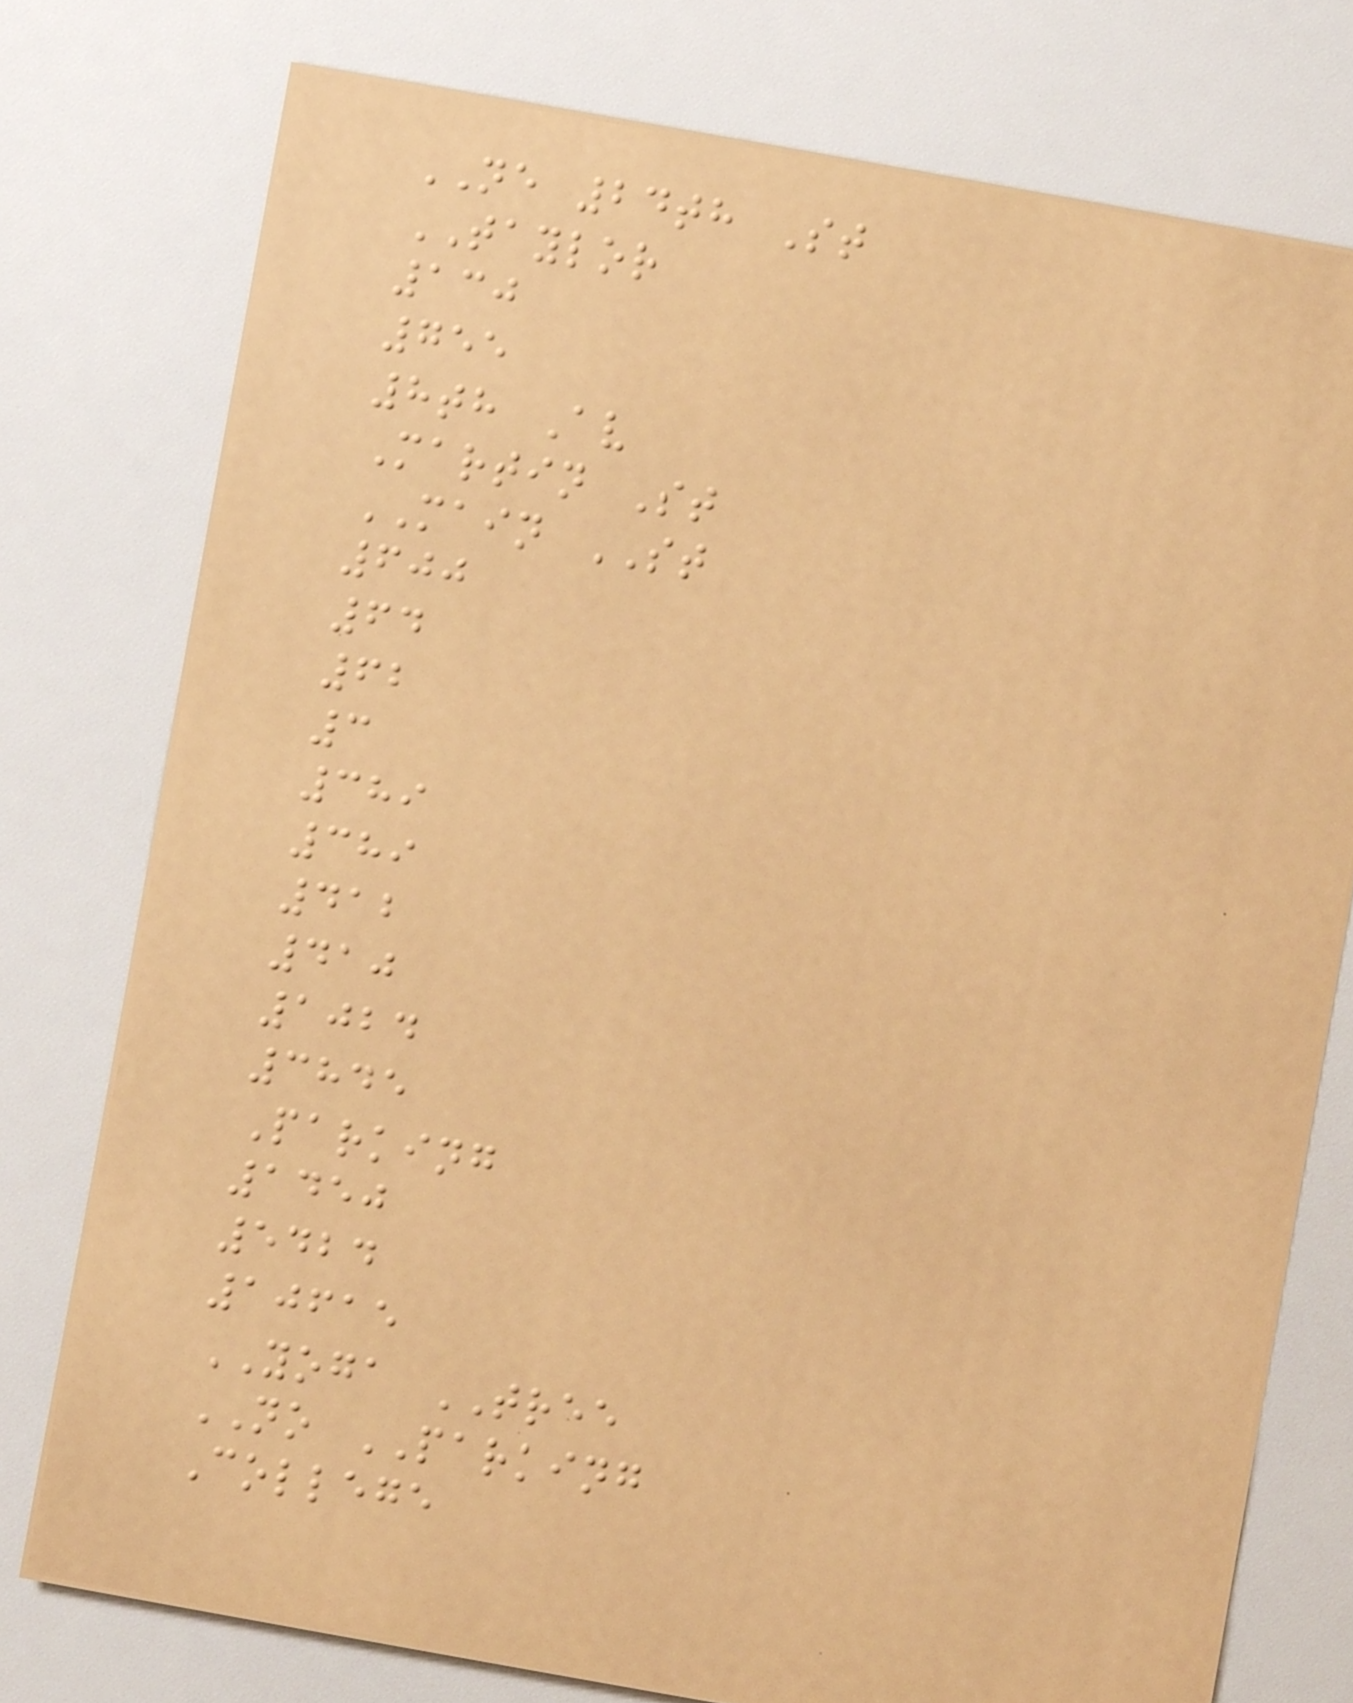NE 24th St
TAYLOR
130
755
8th Av
Martin St
MAIN ST
600
64
62
3
389
389
412
410
1024
3845
Parking
1450
5424
10615
YOGA TREE
NO PARKING
College
